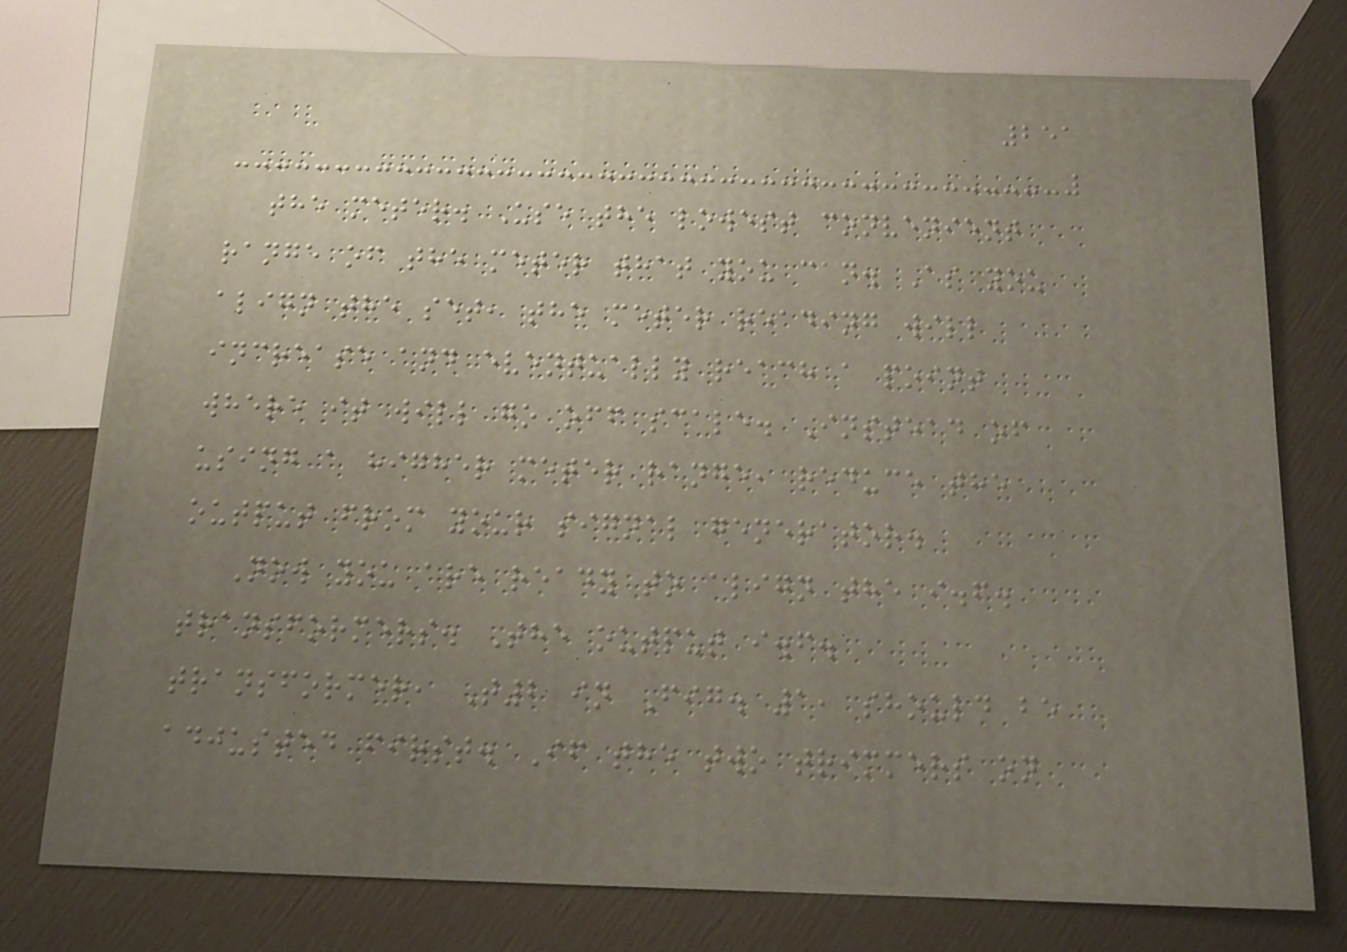251
the meter. Use the lowest convenient
range of the meter that you can. As you
align the set, the meter reading will
increase and eventually reach a point
where it will go off scale. Instead of
using a higher meter range, reduce the
output from your signal generator.
Now you are ready to align the i.f.
transformers. The output i.f.
transformer, T2 in Fig. 1, should be
adjusted first. If the two trimmers on
